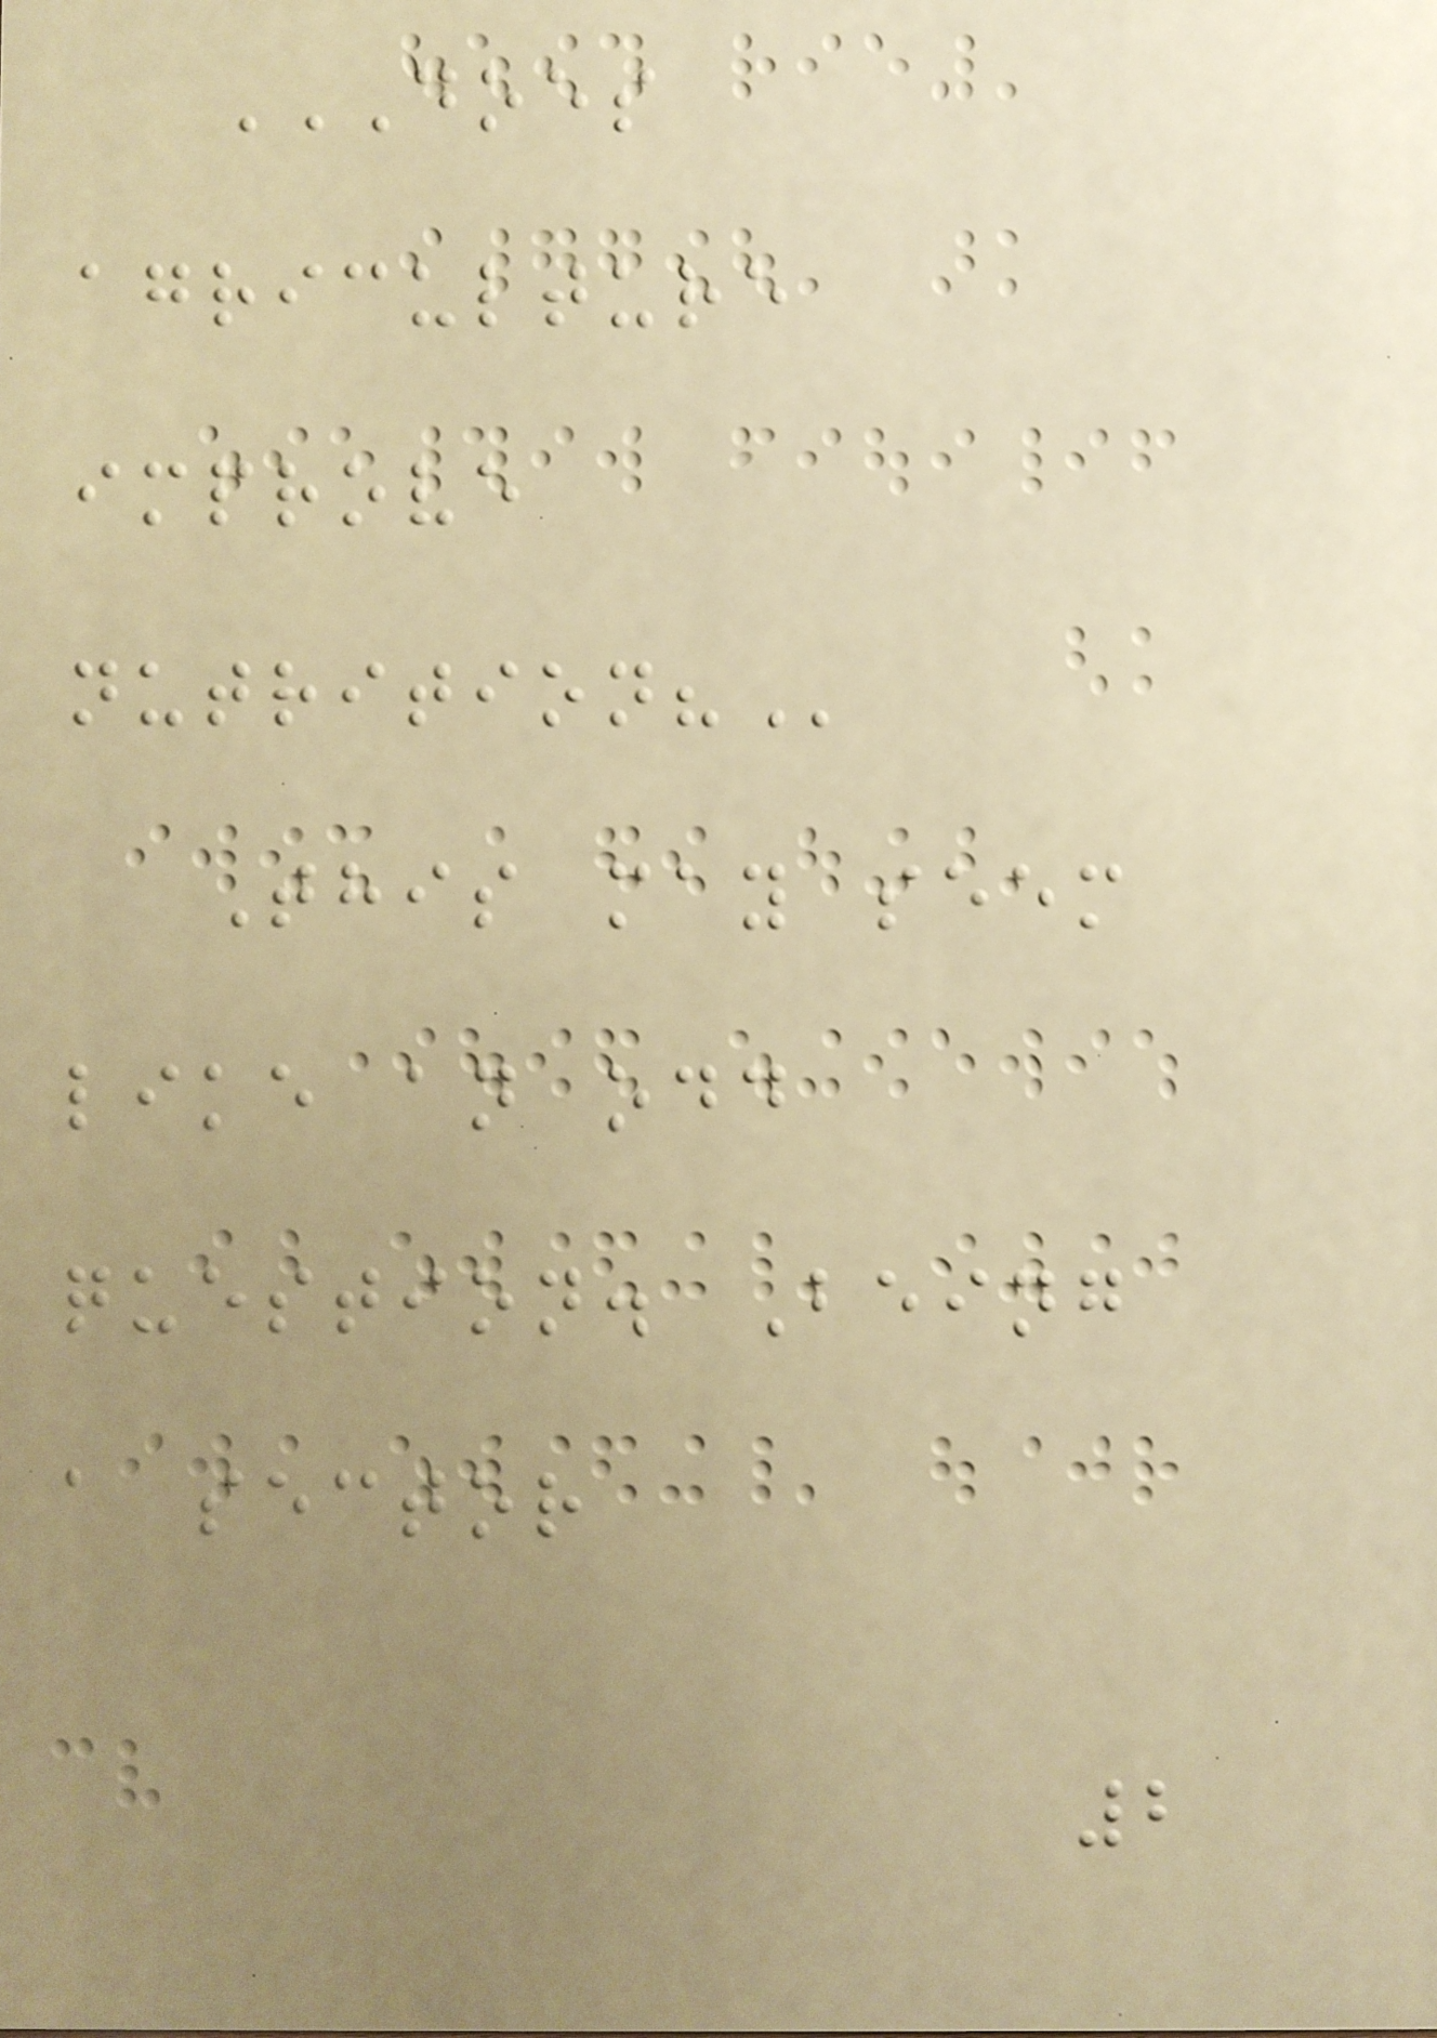DOES
AGRICULTURE
IMPROVE
NUTRITION?
This may seem
like an odd
question. Being
a sector
2
